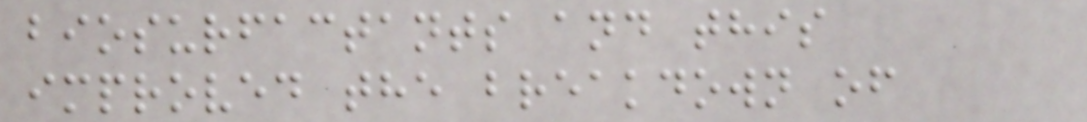biosurfactants and this
improved the breakdown of
